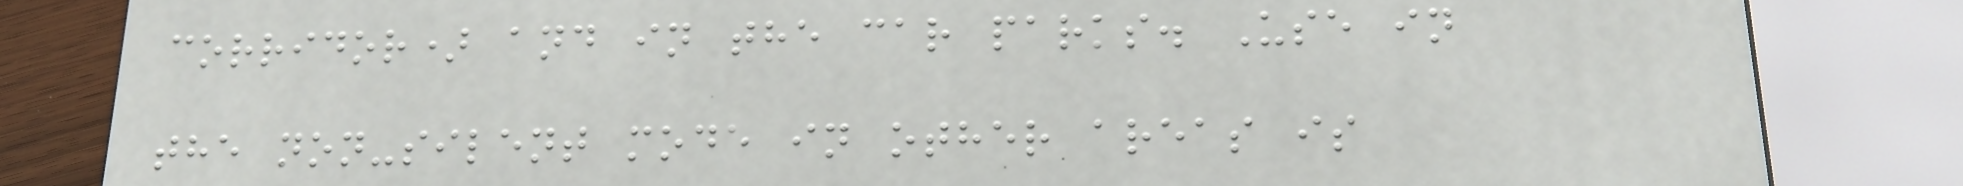corridor) and in the car parks. Use in
the non-silent mode in other areas is
